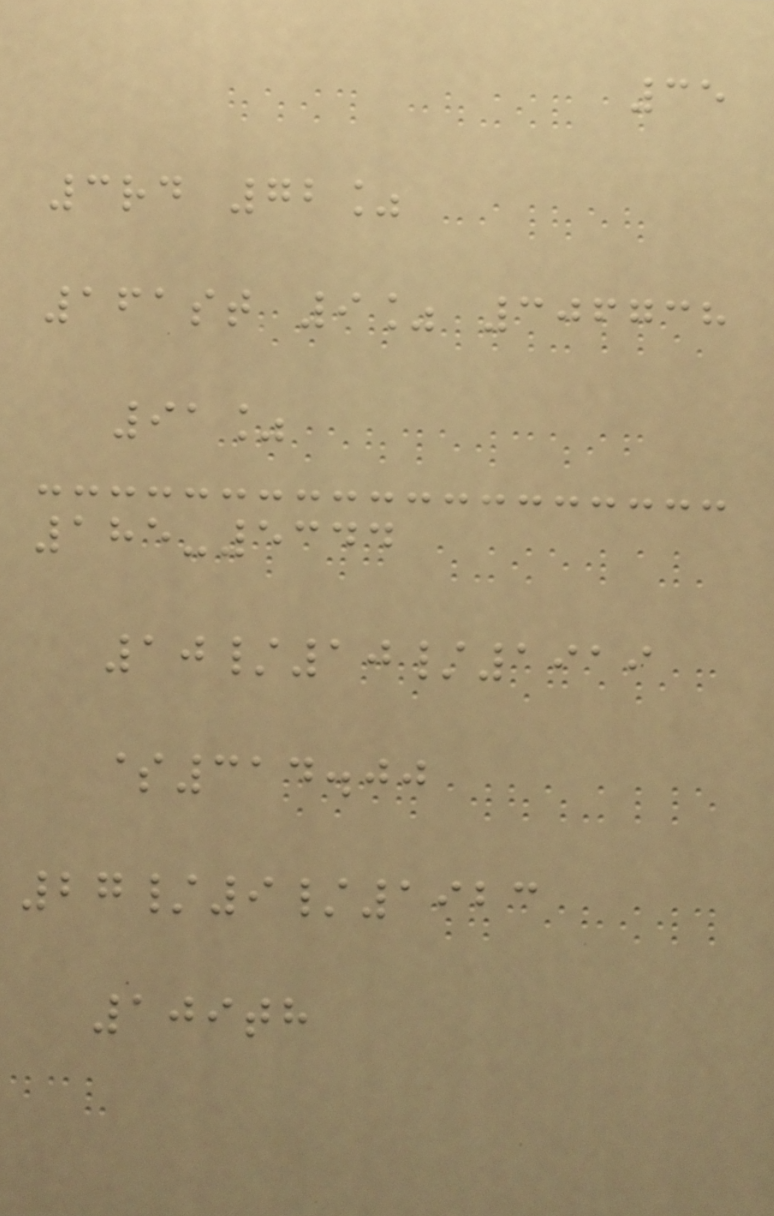35
3rd 72%
161st 9% 306738
91%
185-5344
10/10/1919
$314.00
27/9/1923
109th
